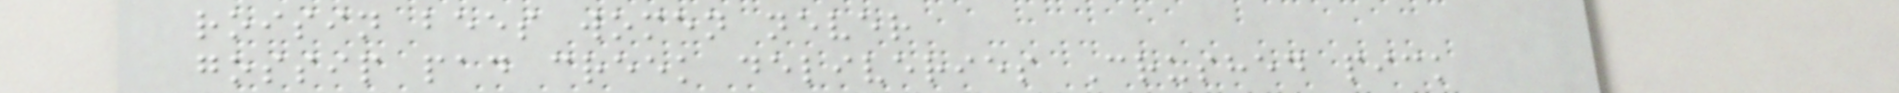roisin bees women never
gossip pad creek deliveries Crushed pick
